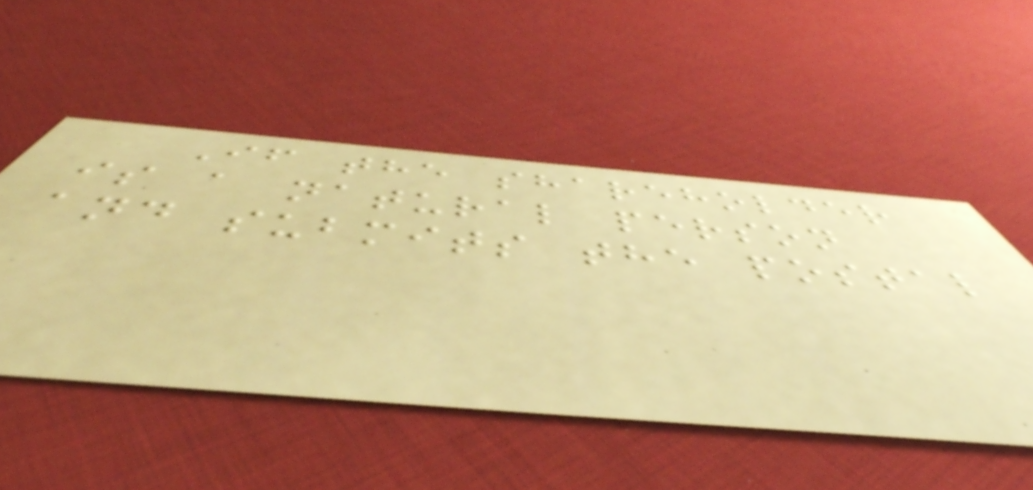If the shareholder
is a natural person
and submits the postal
